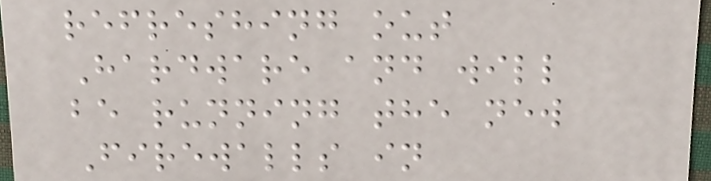refreshing out
Hardware and will
be running the new
Firewalls in
